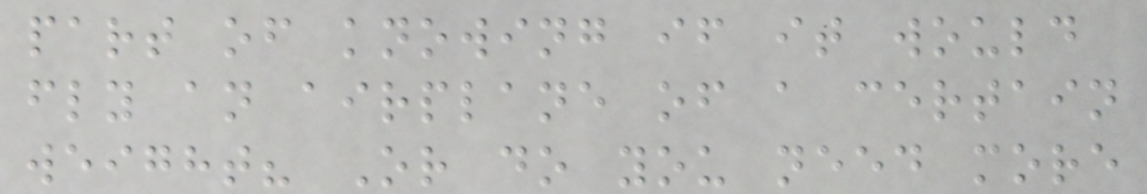part of knowing if it would
fly an airplane of a certain
weight? Or do you need more
